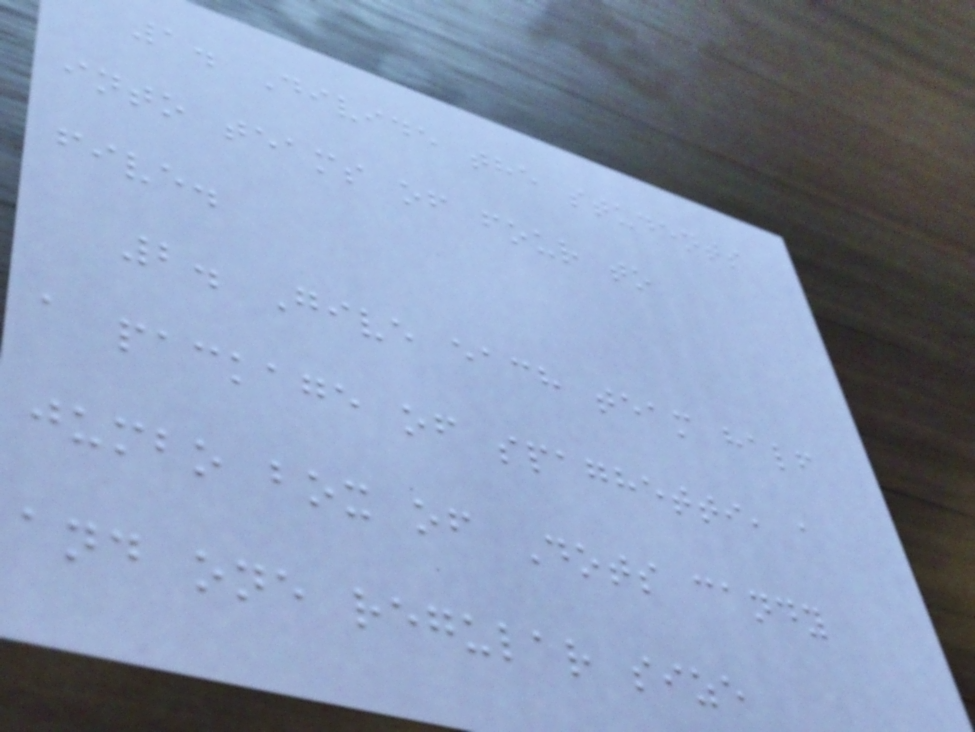1. Divide the students
into teams of four to
five.
2. Give each team half
a package of spaghetti, a
jumbo box of Dots candy
and one regular size
